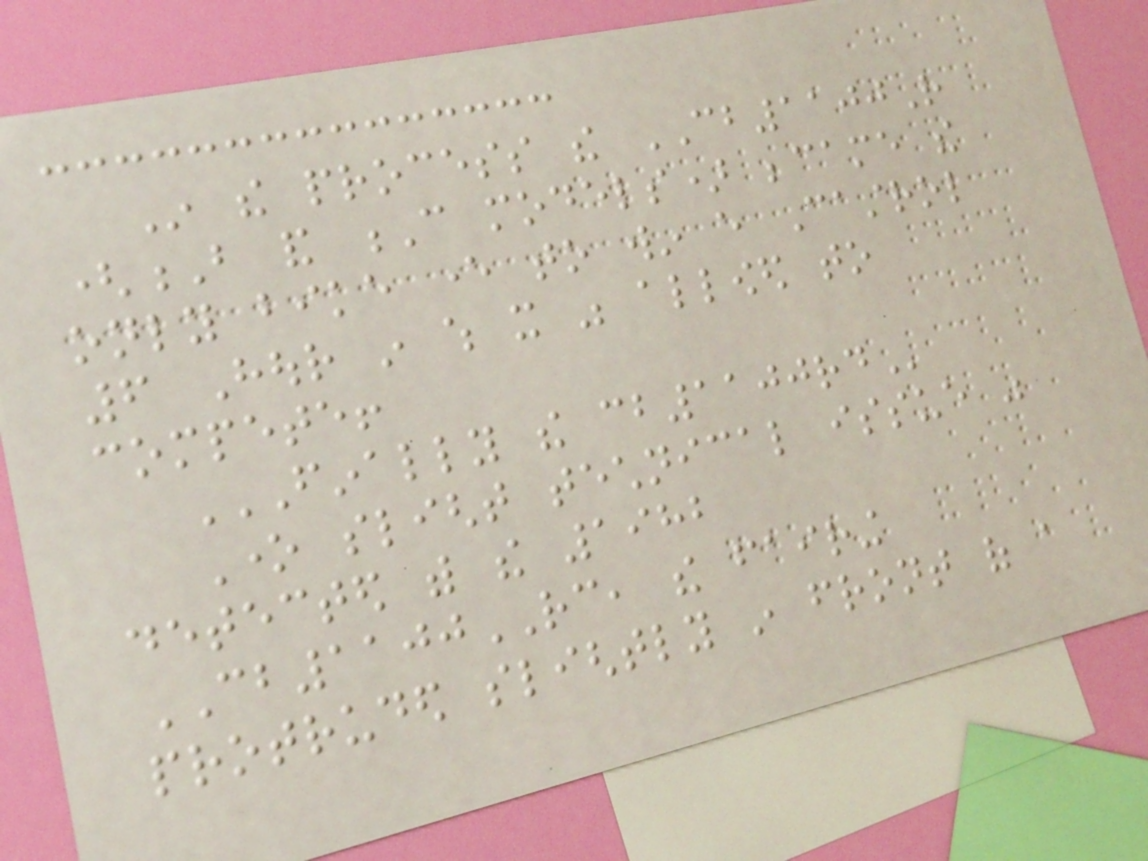In the process the CB1100R
(B and C models) became the
only bike ever to win every Castrol
6 Hour in which it was allowed to
compete!
FINALLY THE CB1100RD
One slight technical issue was
detected with the 1982
CB1100RC, the fairing
protruded slightly in front of a
